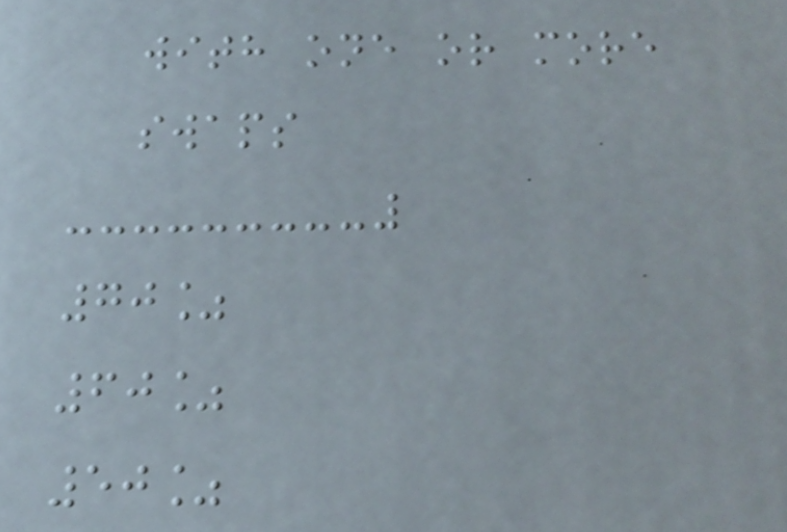with one or more
swaps
70%
60%
50%
